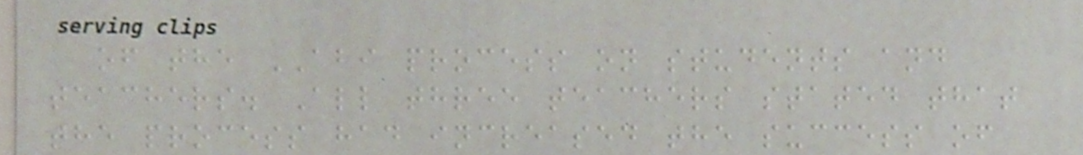of the ABI process on students and
teachers. All three teachers stated that
the process had increased the success of
